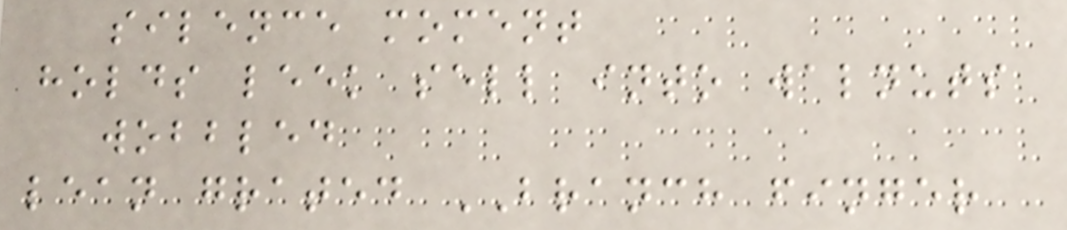silence moment
holds leek sell into walnuts
wobbled
lean grated BRANCH finger
